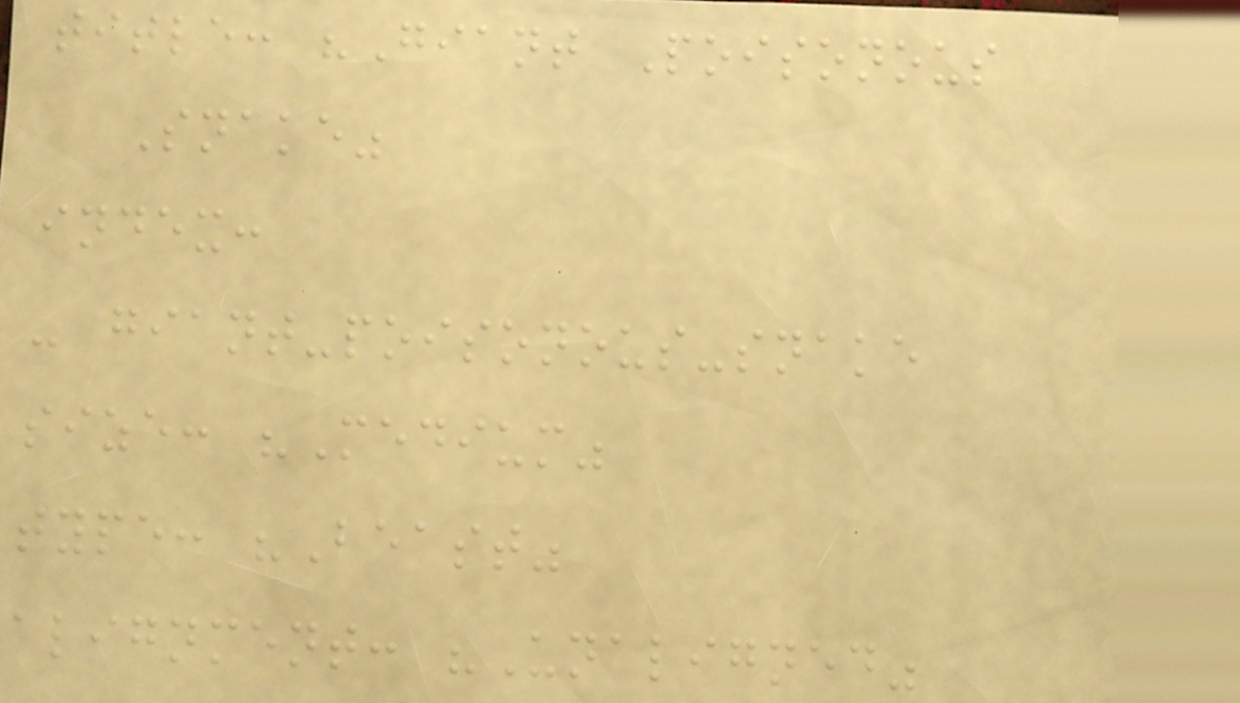title: "Giant Poisonous
Snake"
index:
- giant-poisonous-snake
size: "Medium"
type: "Beast"
alignment: "Unaligned"
